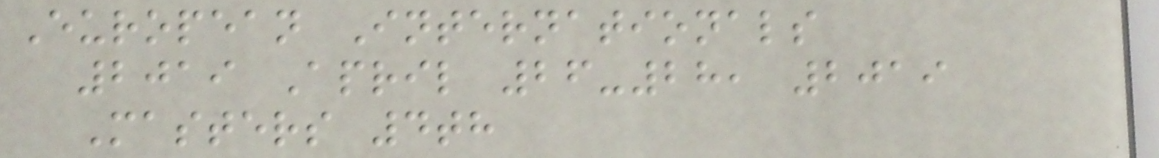European Internationals
2019 April 26-28, 2019
Masters 4th
